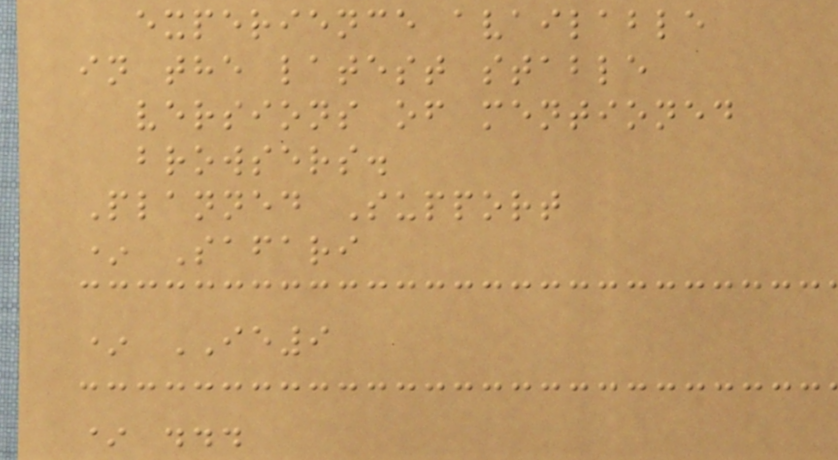experience available
in the latest stable
versions of mentioned
browsers.
Planned Support
* Safari
* IE9
* ...
